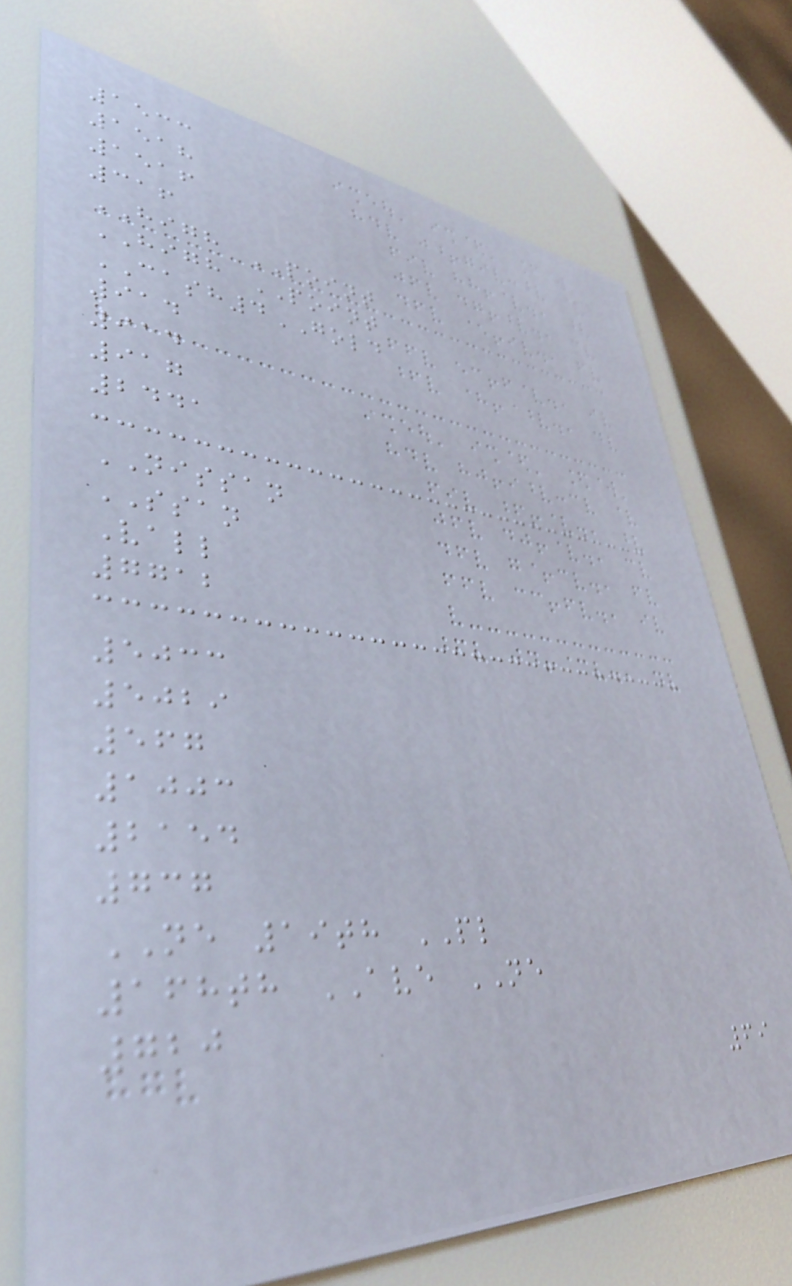1533
1518
1516
316
HIGH POINT
HIGH POINT
CASH4GOLD
914
914
917
2441
NISSAN
SSAN
Vall
7712
5033
5029
567
1003
2154
737
NE 19th PL
168th AVE NE
720
69
